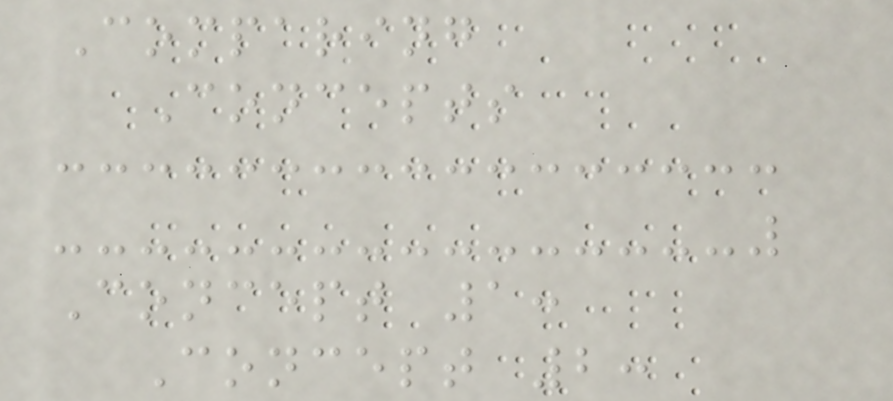Comparing
Concepts
Concept 1:
Concept 2:
